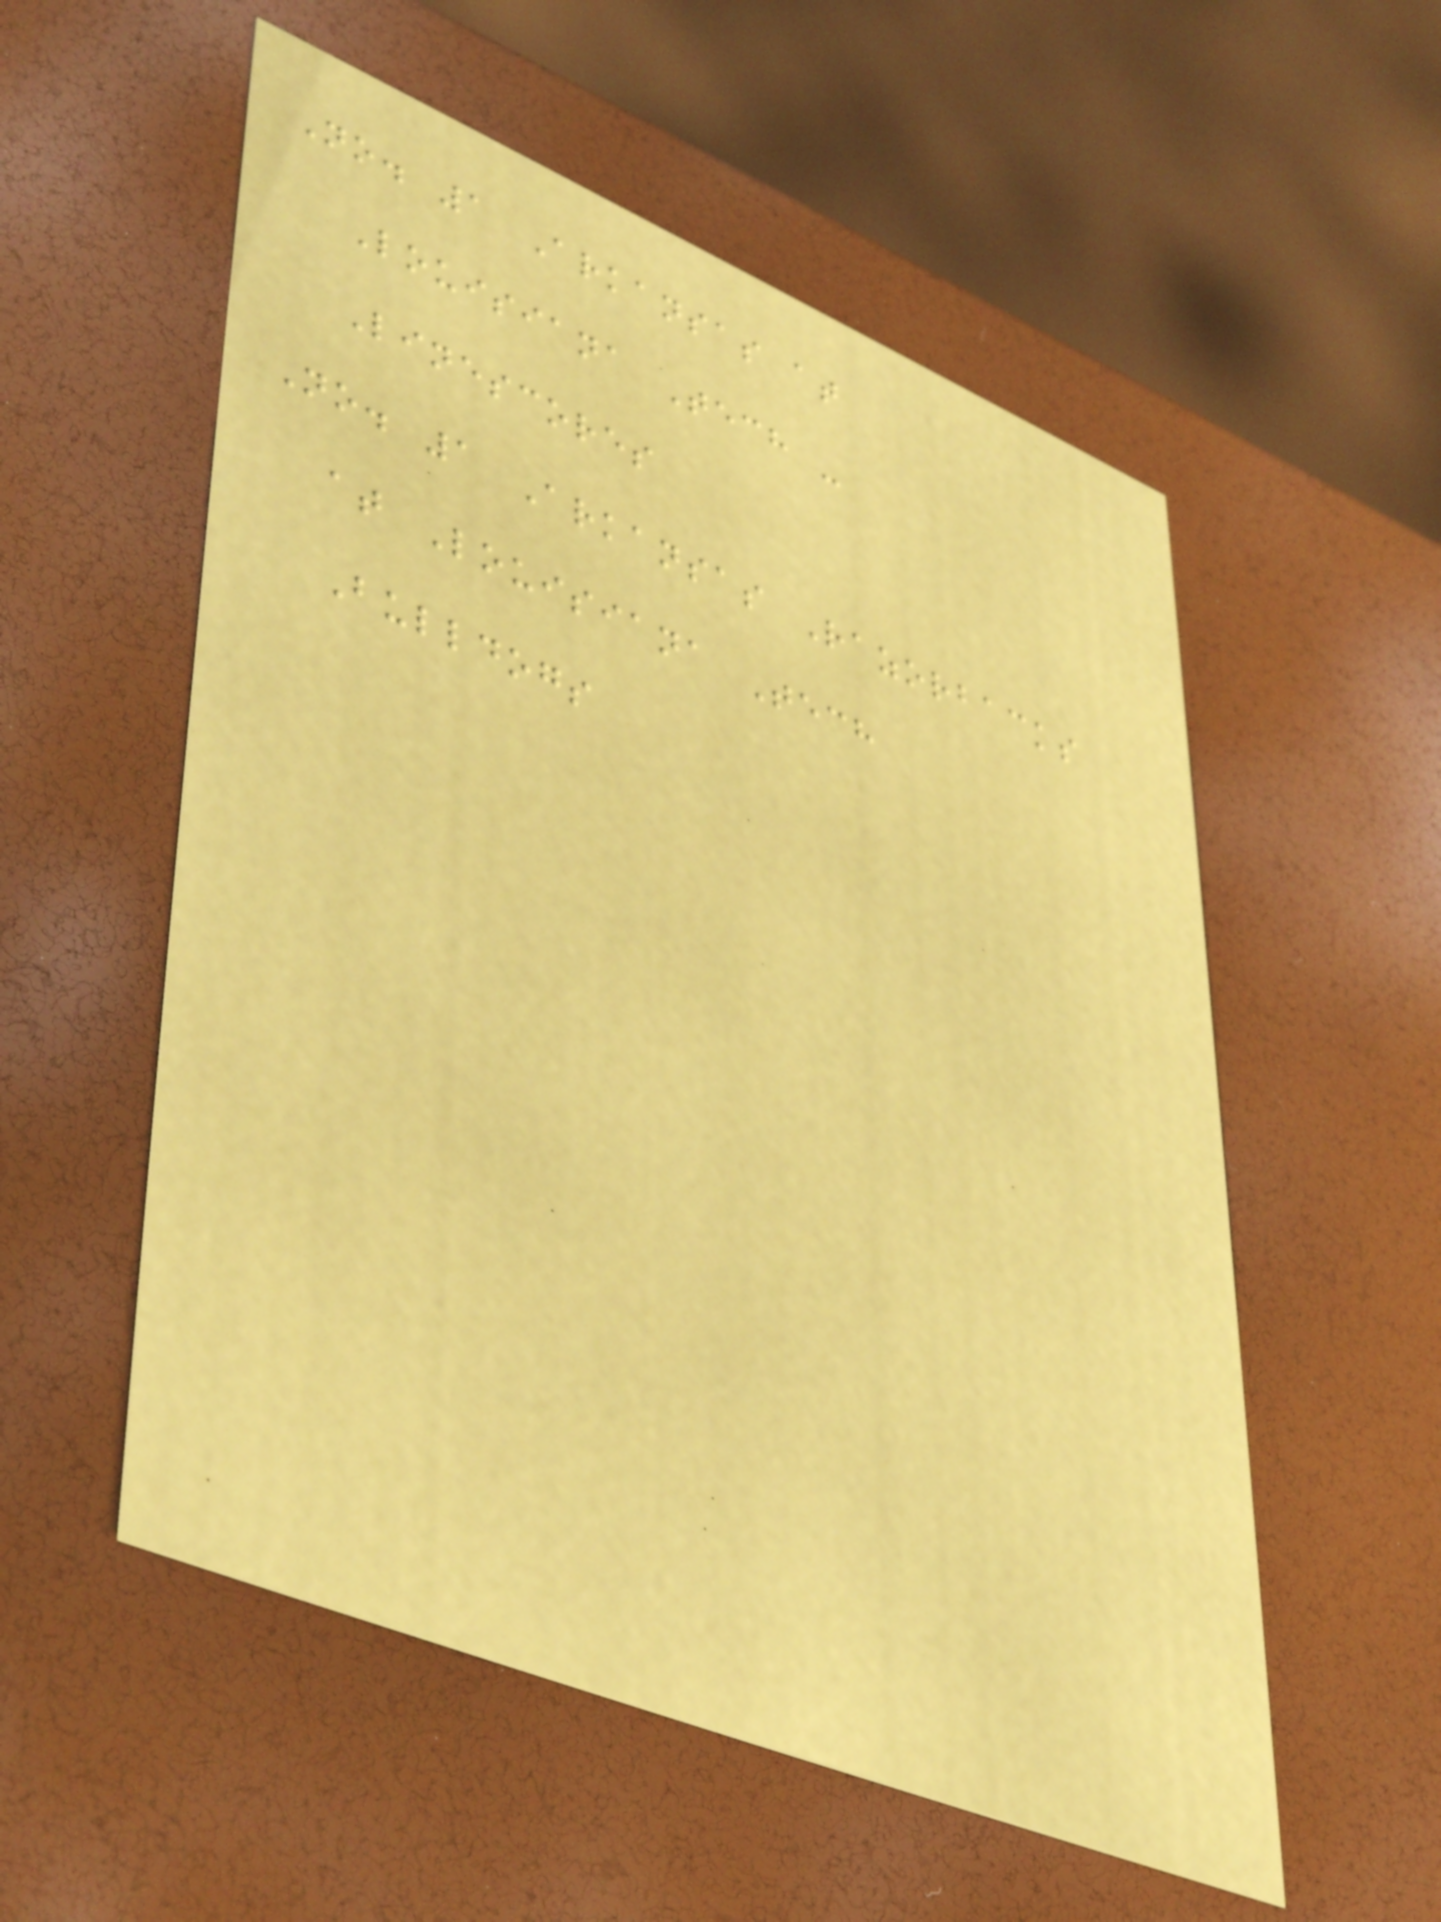No. 1 Arkansas at
Louisiana Tech -
Linescores
No. 1 Arkansas Razorbacks
at Louisiana Tech
Bulldogs
